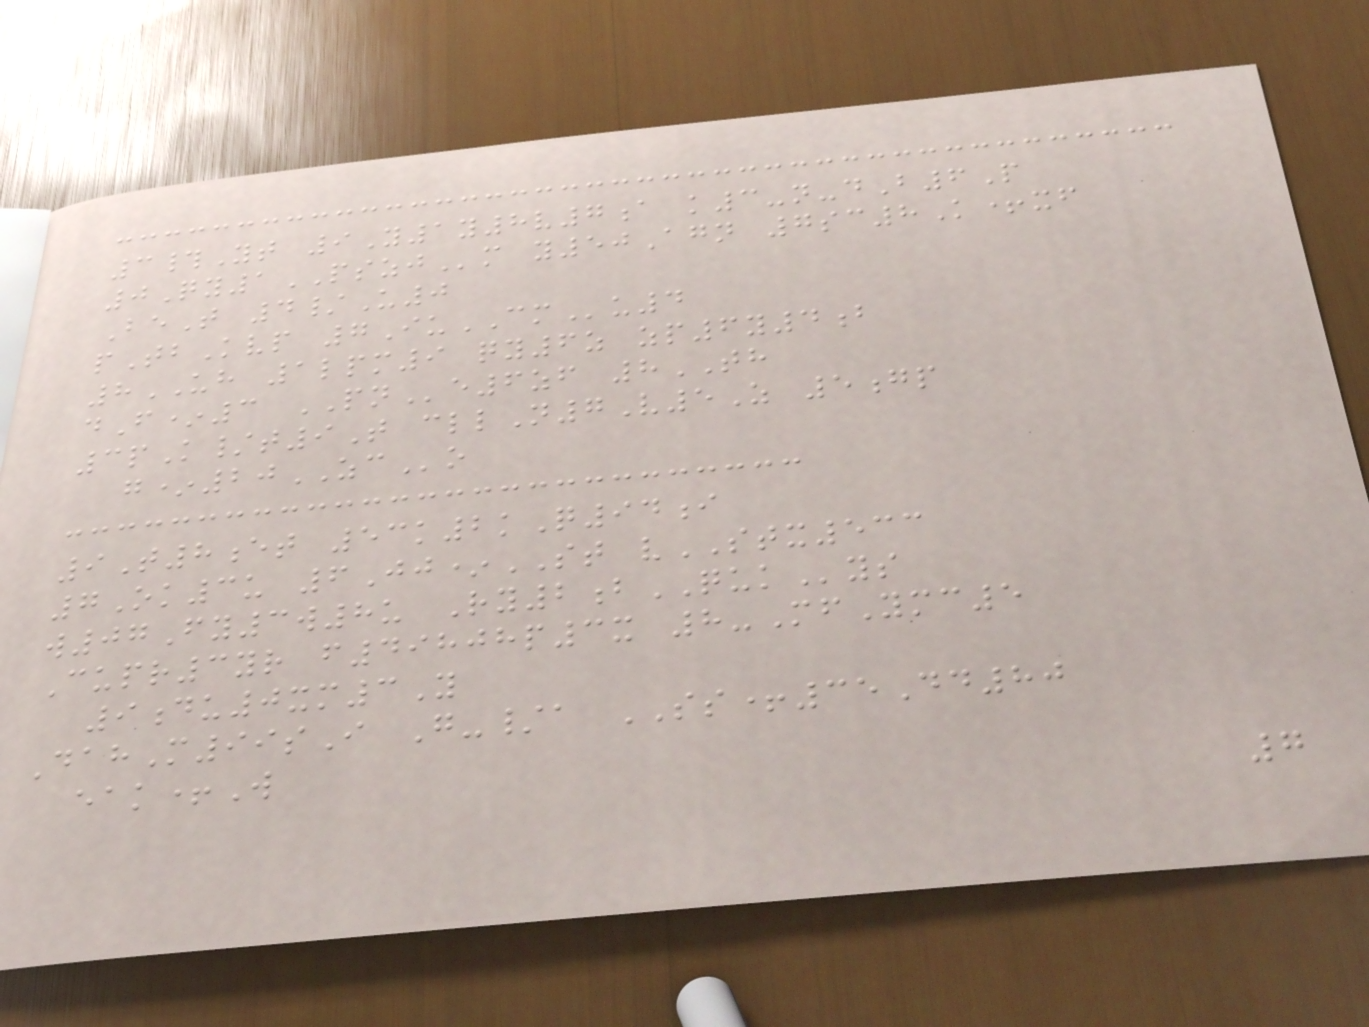3#Yt 9Y1y8v7a k3-n-dB6P
0Qy1PSZJm y50Agn 7sc8K+xf
BeT 4/U0
pTbKvp 7IuCMu4
8UH 1lpm9 qy6z zp6y4b
dF*3 PNe6zf 8TH
3pK/t9T cllN7V5Z 5gp
g*20ZCo
9T8et 53k2kQ94i
7Ok3u 6Jj*ST vSTX533
w07Fy3w8u Ry2bQUKys
Cupr3yr f49808p3x 8-MfYmc5
9du0xm3Y
DahM99sI G-/a SS+35Dd80
eak+W
7
